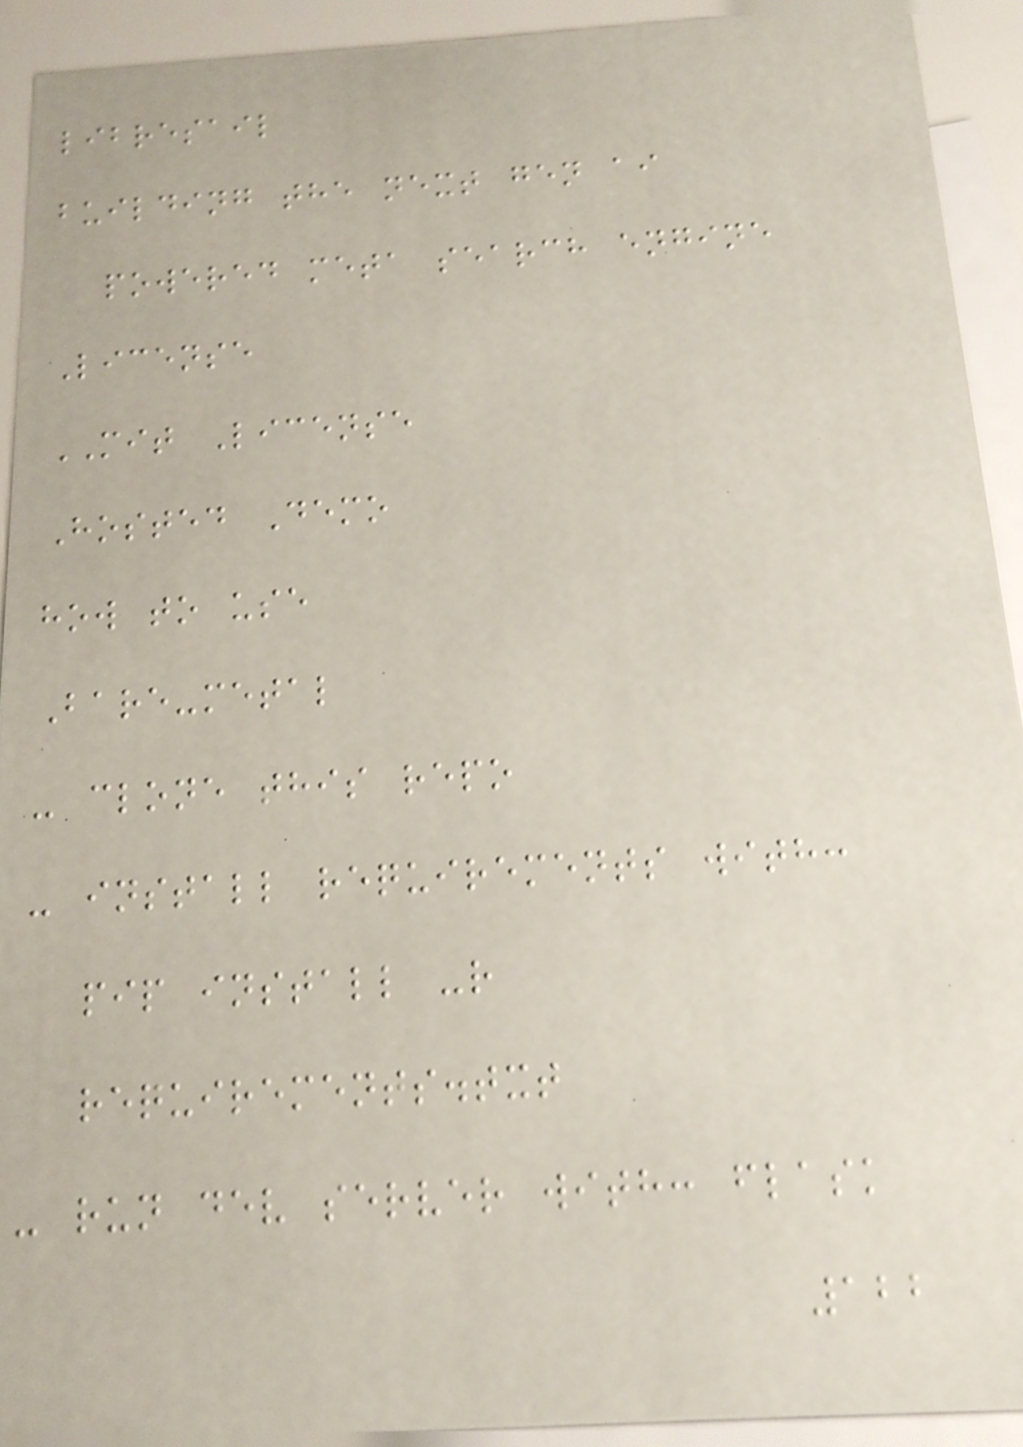libresail
building the next gen ai
powered meta search engine
License
MIT License
Hosted Demo
how to use
Bare-metal
- clone this repo
- install requirements with:
pip install -r
requirements.txt
- run dev server with: flask
122
